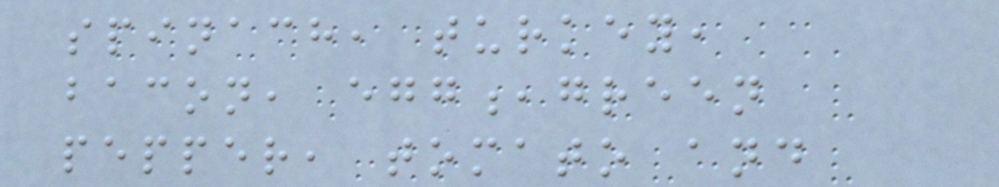spinach, turkey,
bacon, egg,green
pepper, tomato and
